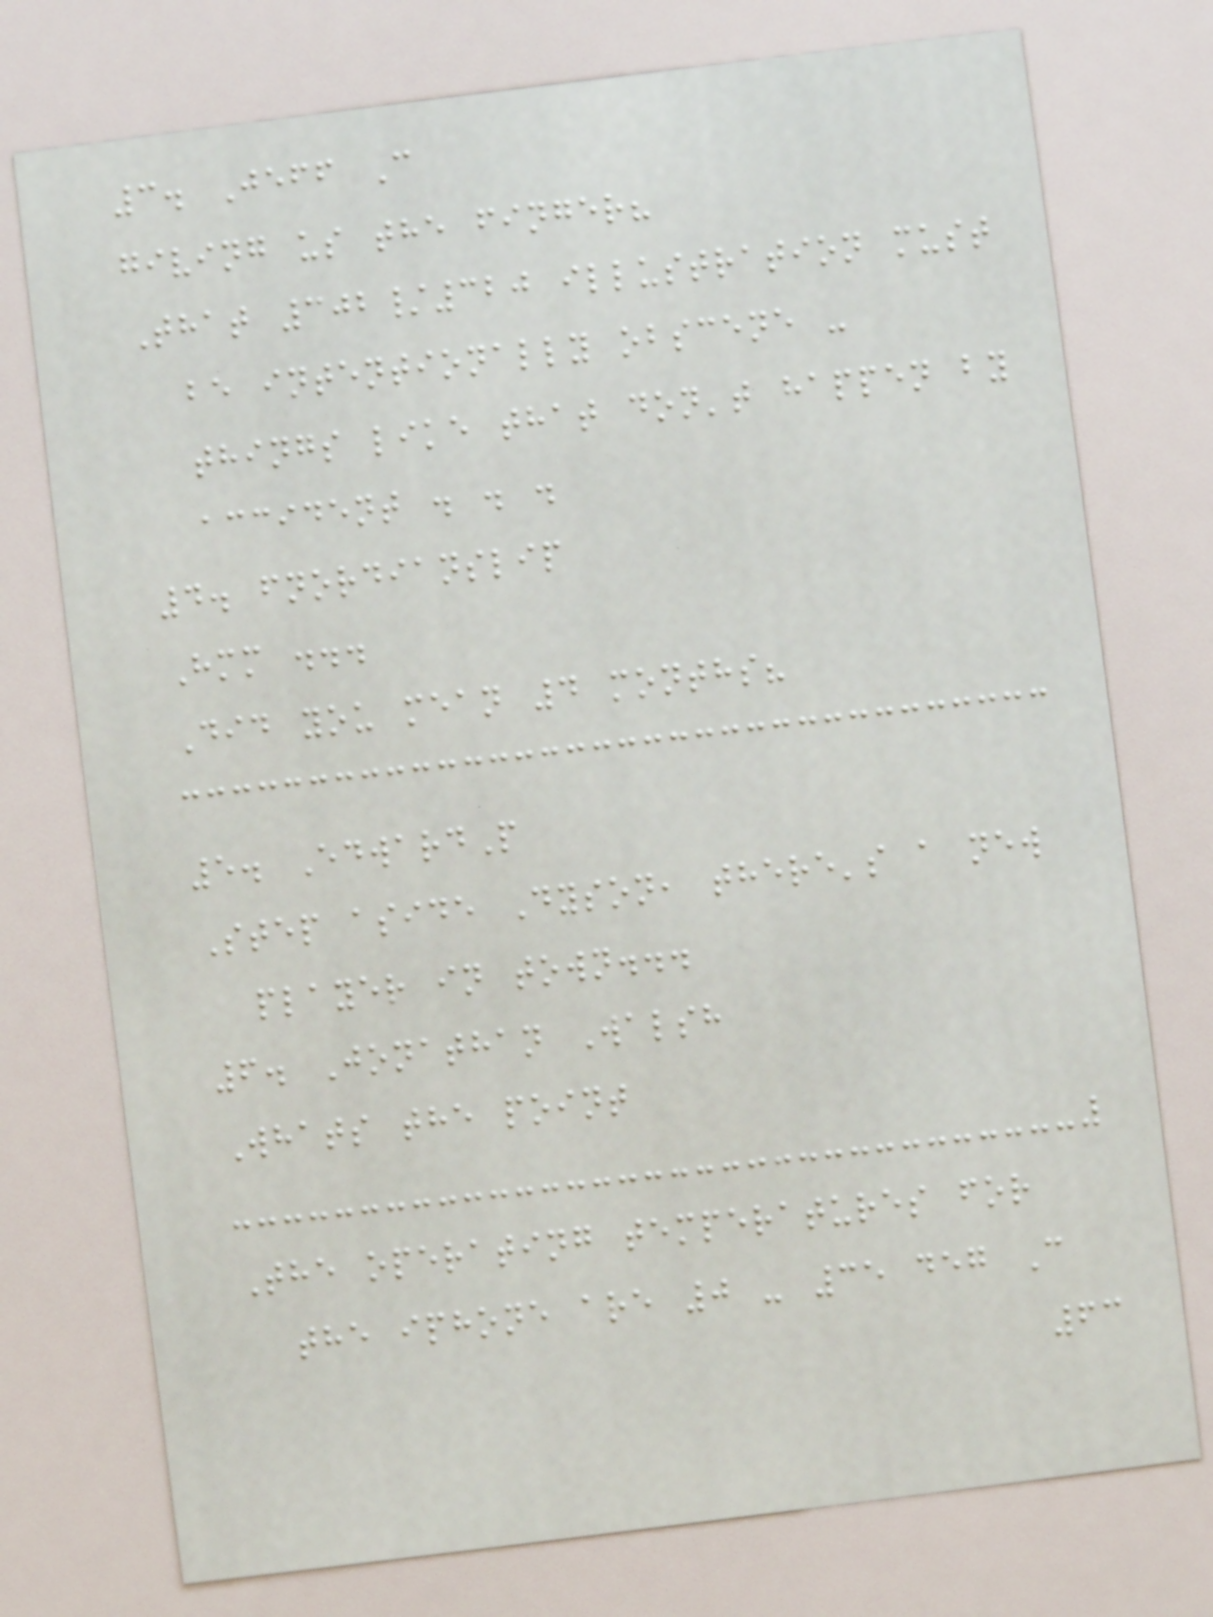3. Jeff C
giving us the finger?
That 302/320 illustration must
be intentionally obscene -
things like that don't happen by
accident . . .
4. fnordianslip
Hmm ...
Did you mean 4 months?
5. EdwardP
Step aside Dyson, there's a new
player in town...
6. Jonathan Walsh
Whats the point
The operating temperatures for
the iphone are 0 - 35 deg C
63
